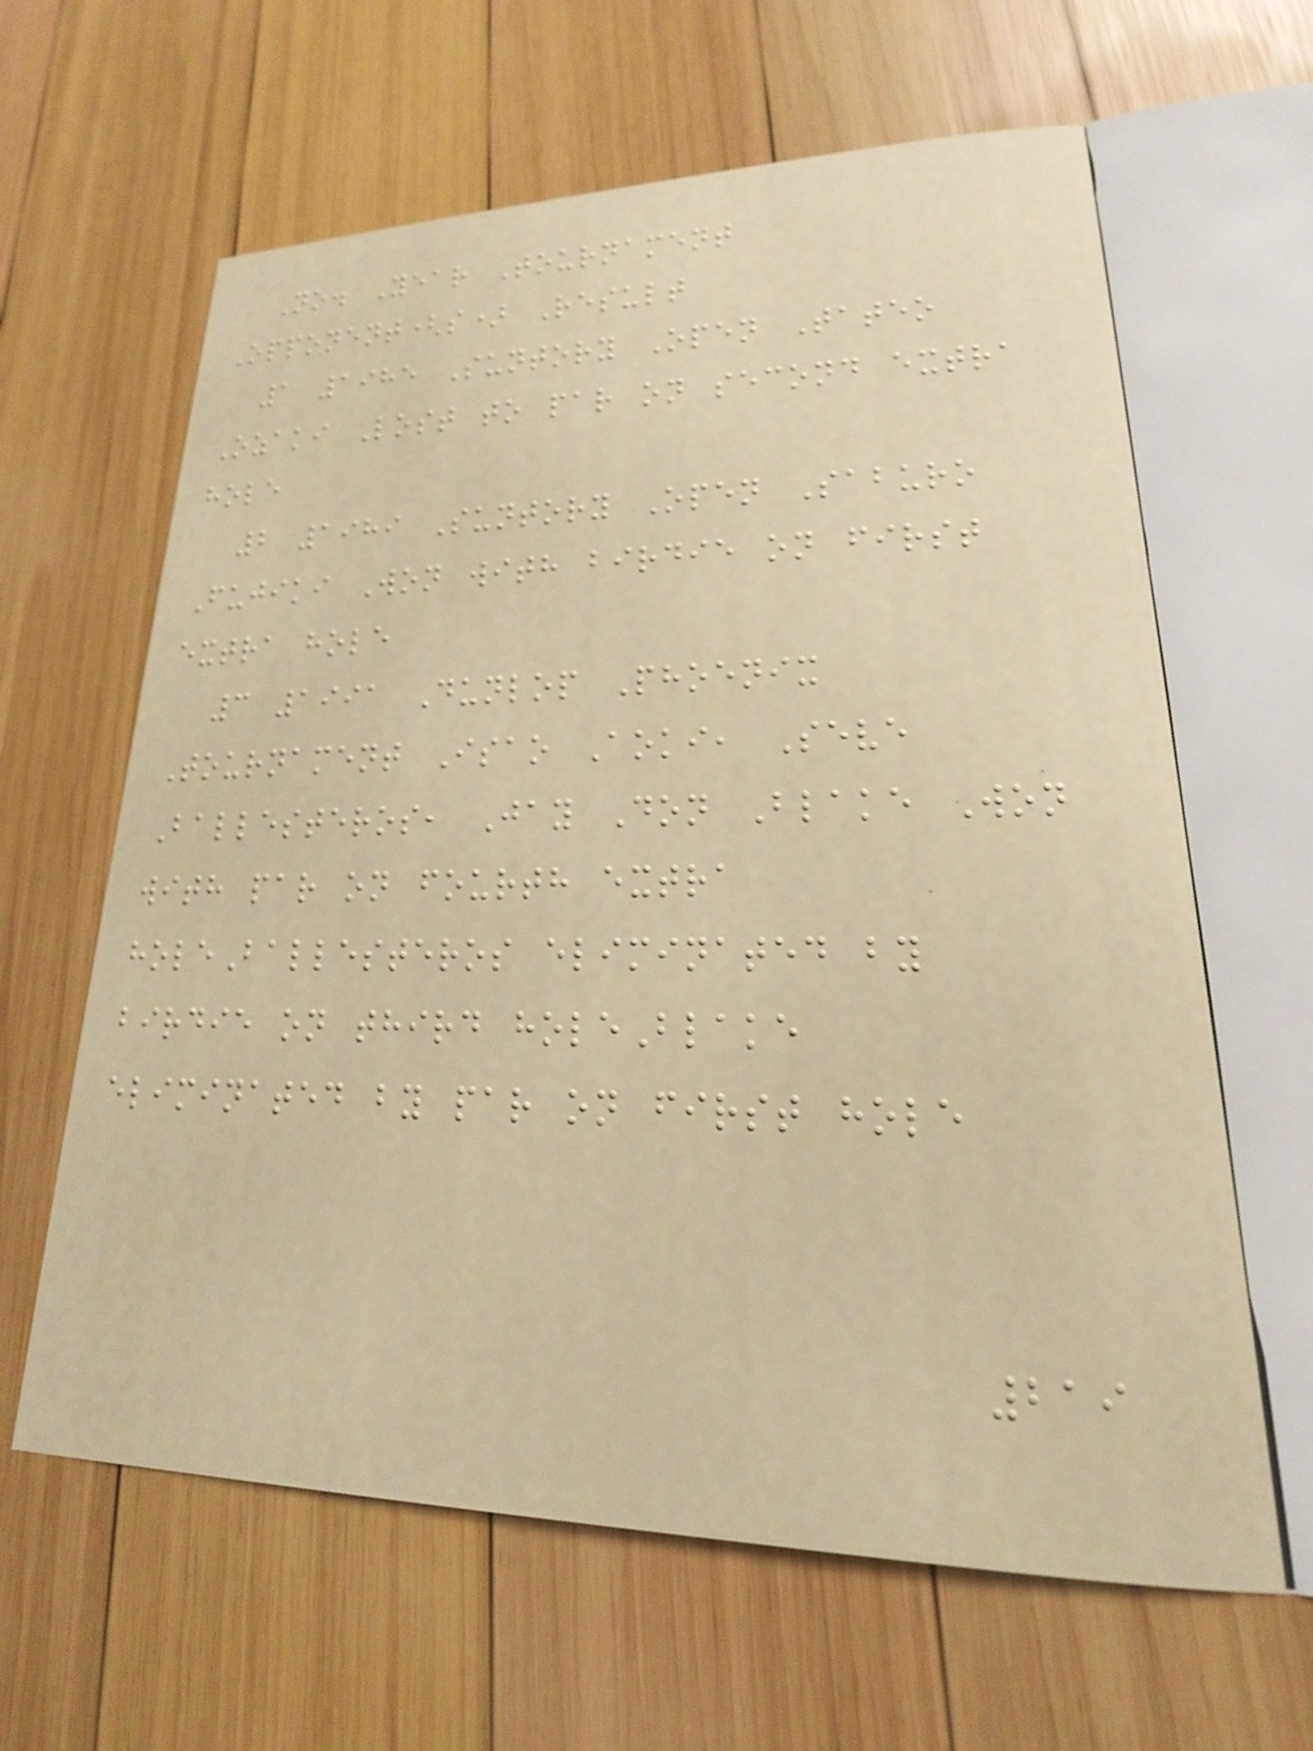No. Year Tournament
Opponent(s) Result
1 1985 Suntory Open Tateo
Ozaki Lost to par on second extra
hole
2 1989 Suntory Open Saburo
Fujiki Won with birdie on first
extra hole
3 1991 Dunlop Phoenix
Tournament Isao Aoki, Seve
Ballesteros, Jay Don Blake Won
with par on fourth extra
holeBallesteros eliminated by
birdie on third holeBlake
eliminated by par on first hole
219
